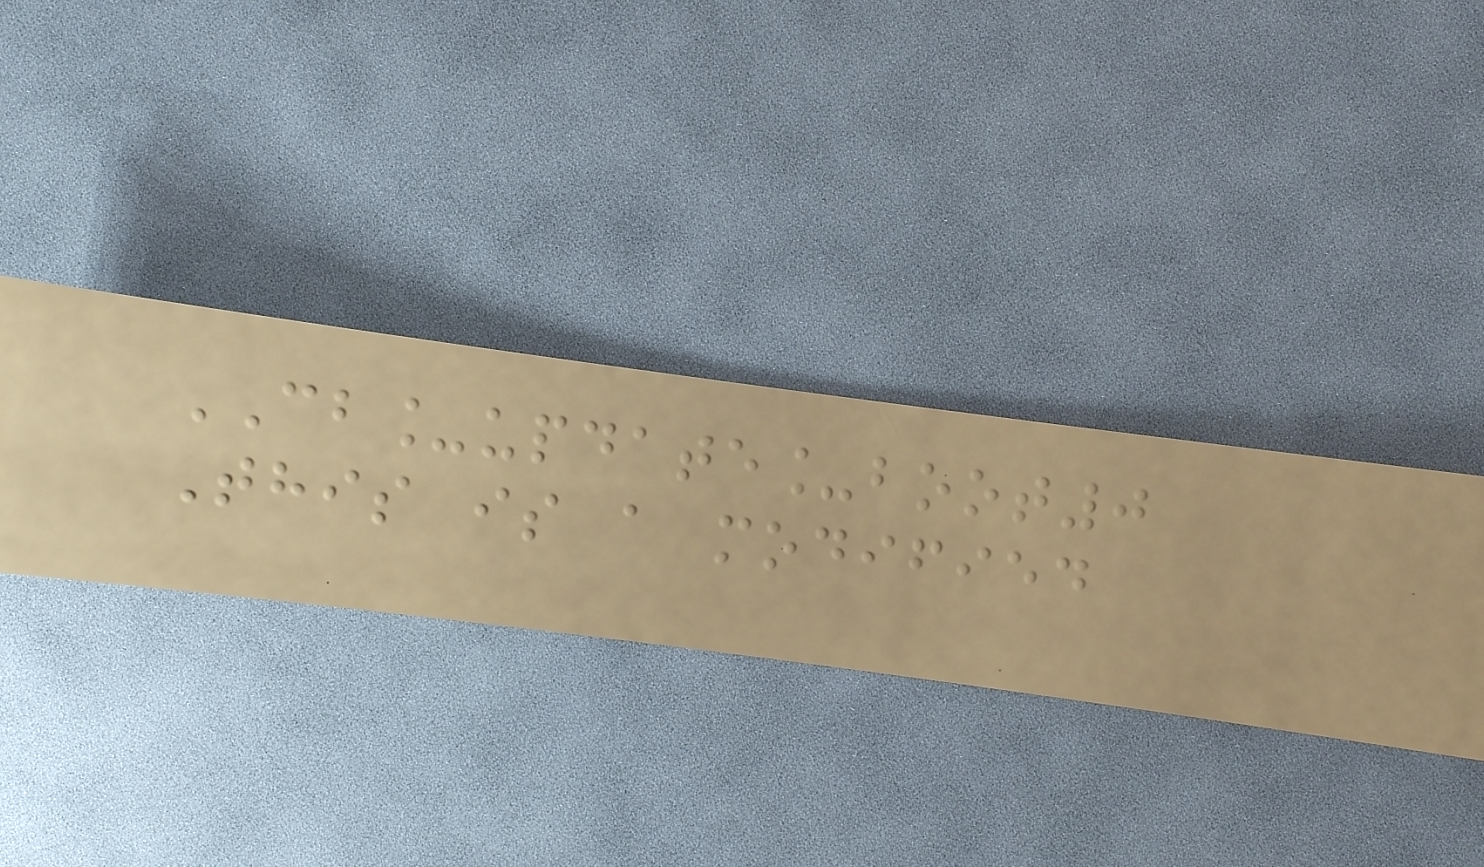CB_update_boot0
This is a modified
